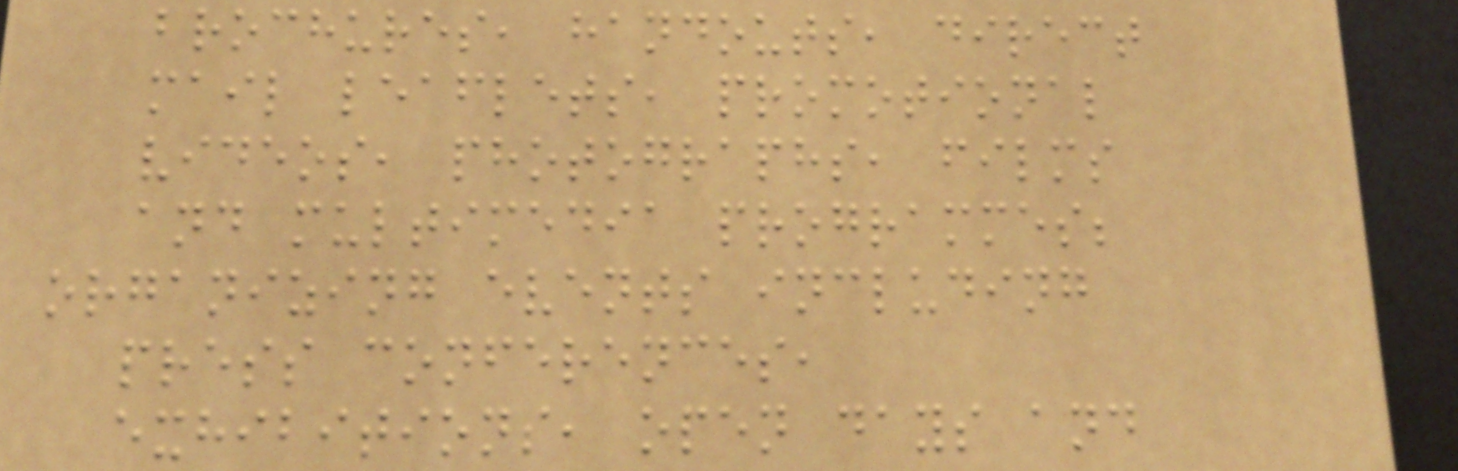brochures, handouts, direct
mail leaflets, promotional
videos, photographs, films
and multimedia programmes;
organizing events including
press conferences,
exhibitions, open days and
